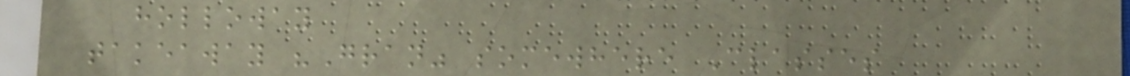holloway
takeaway "Gran" somewhere Classes
